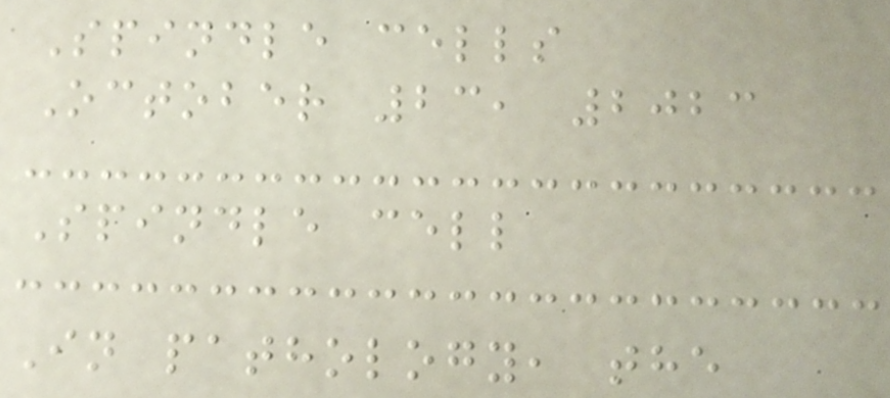Spindle cells
October 23, 2023
Spindle cell
In pathology, the
